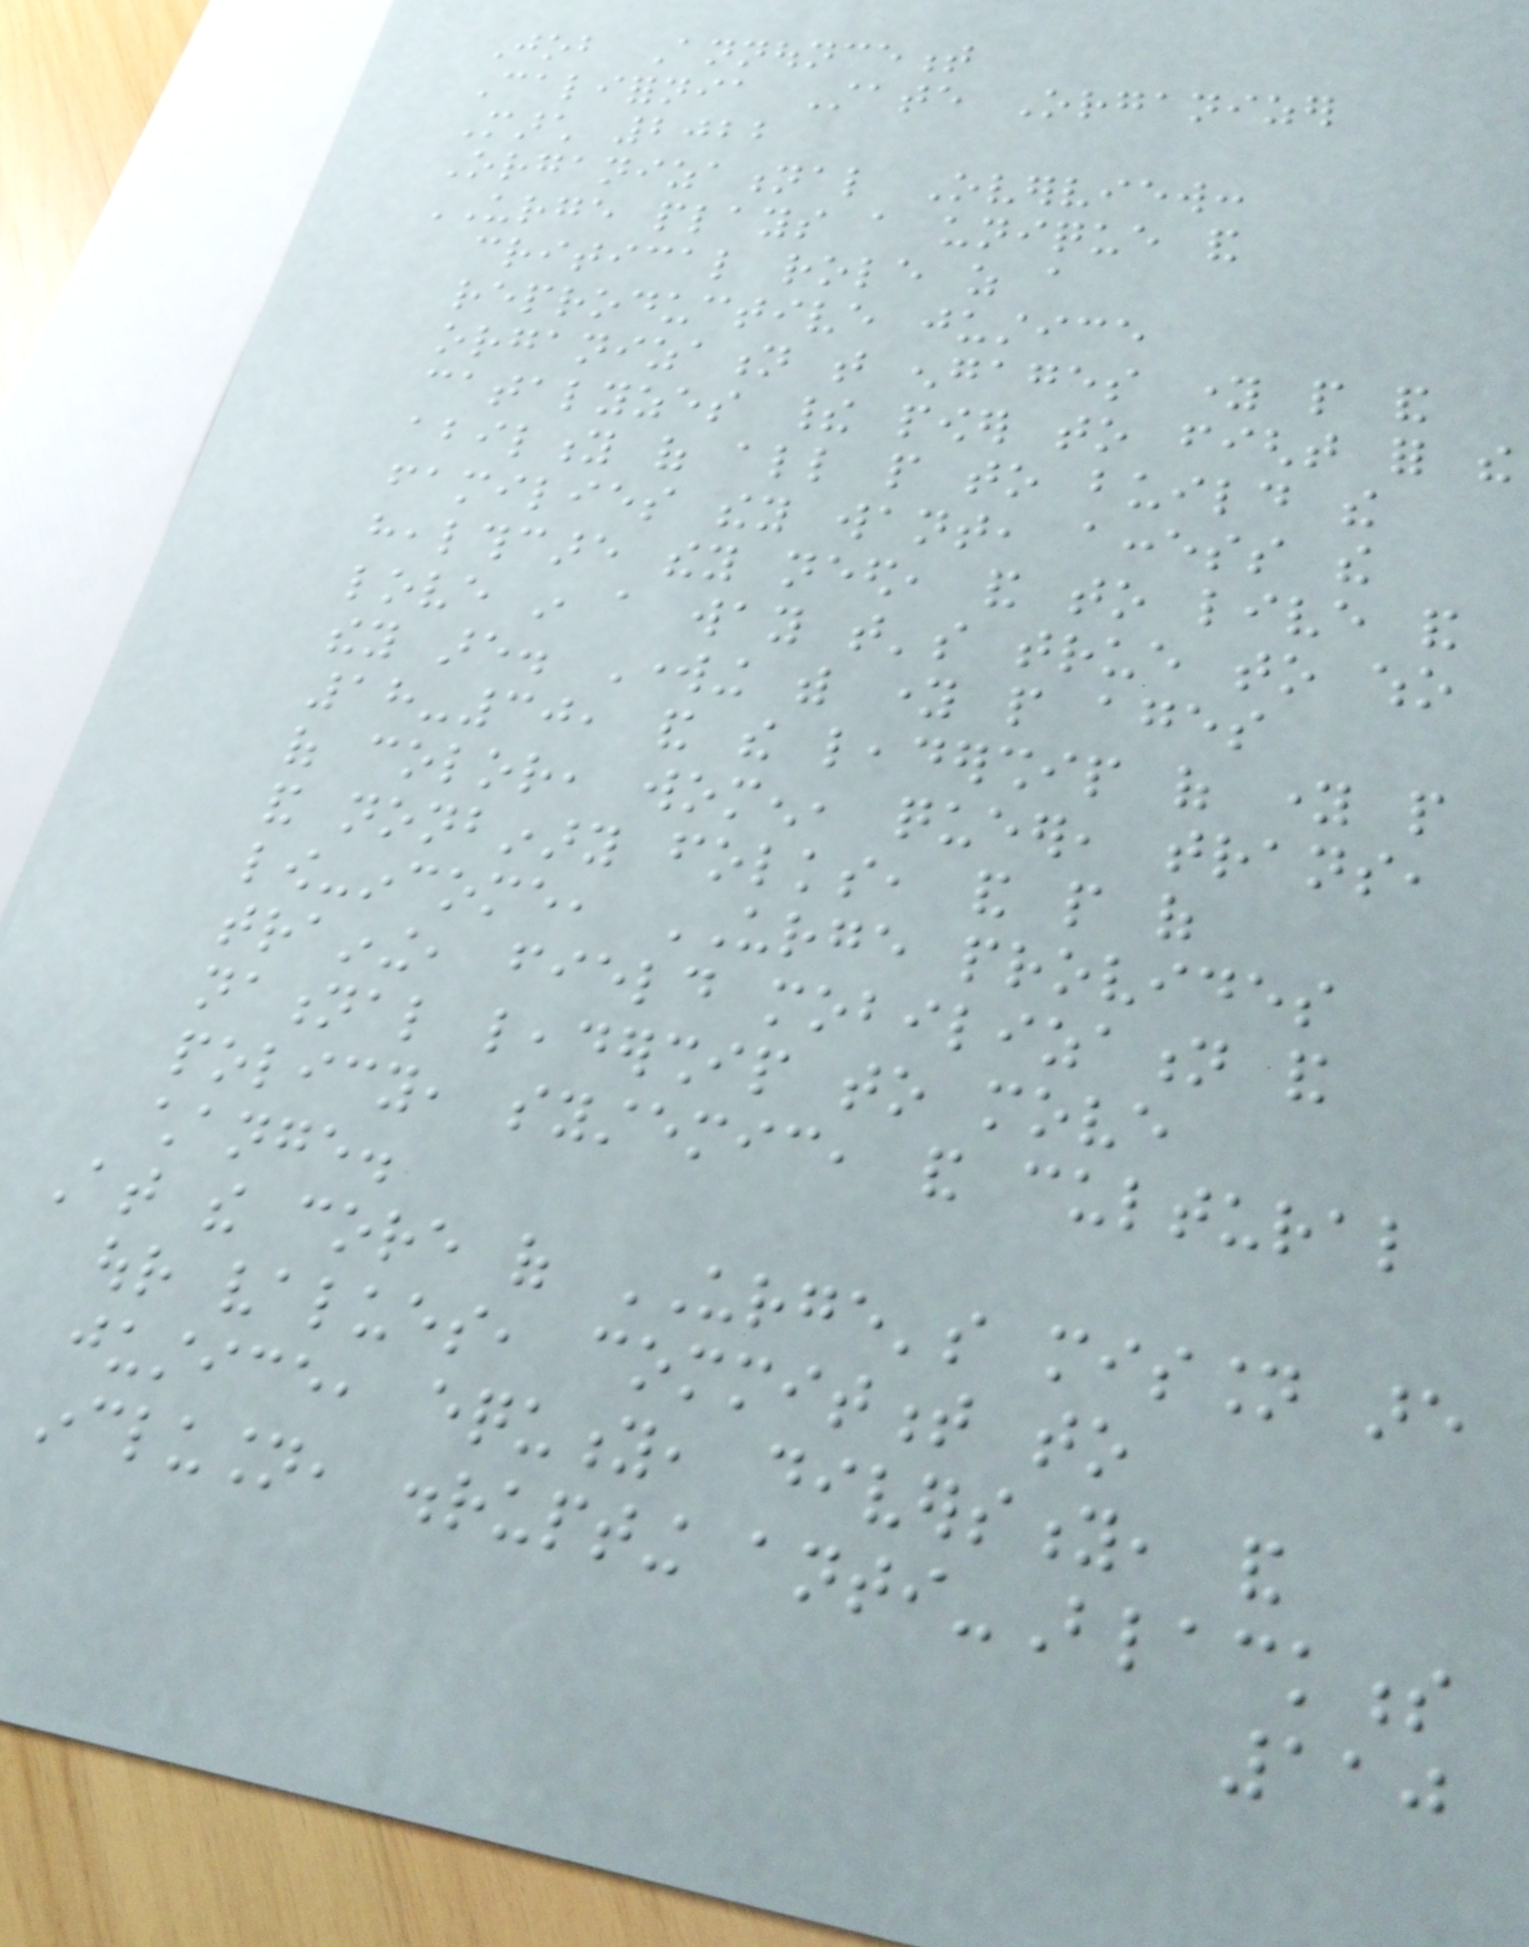Job Announcement
California State Organizer
March 2022
Organizational Overview:
URGE plays a unique and
critical role as a
reproductive justice
organization that engages young people and
catalyzes their power to fight for the
ability of all people to build the
families they want, access the
healthcare they need, and to live and
love in a way that's true to who
they are. Working with young people ages
18-30, and the leadership of young people
of color, women, queer, trans,
and nonbinary folks, and people of
low-income, URGE provides
training, field mobilization and
national leadership to move
policy, systemic, and cultural
change.
At the core of URGE's mission are
our values, commitment to
justice, equity, diversity, and
inclusion, disrupting anti-Blackness
110
